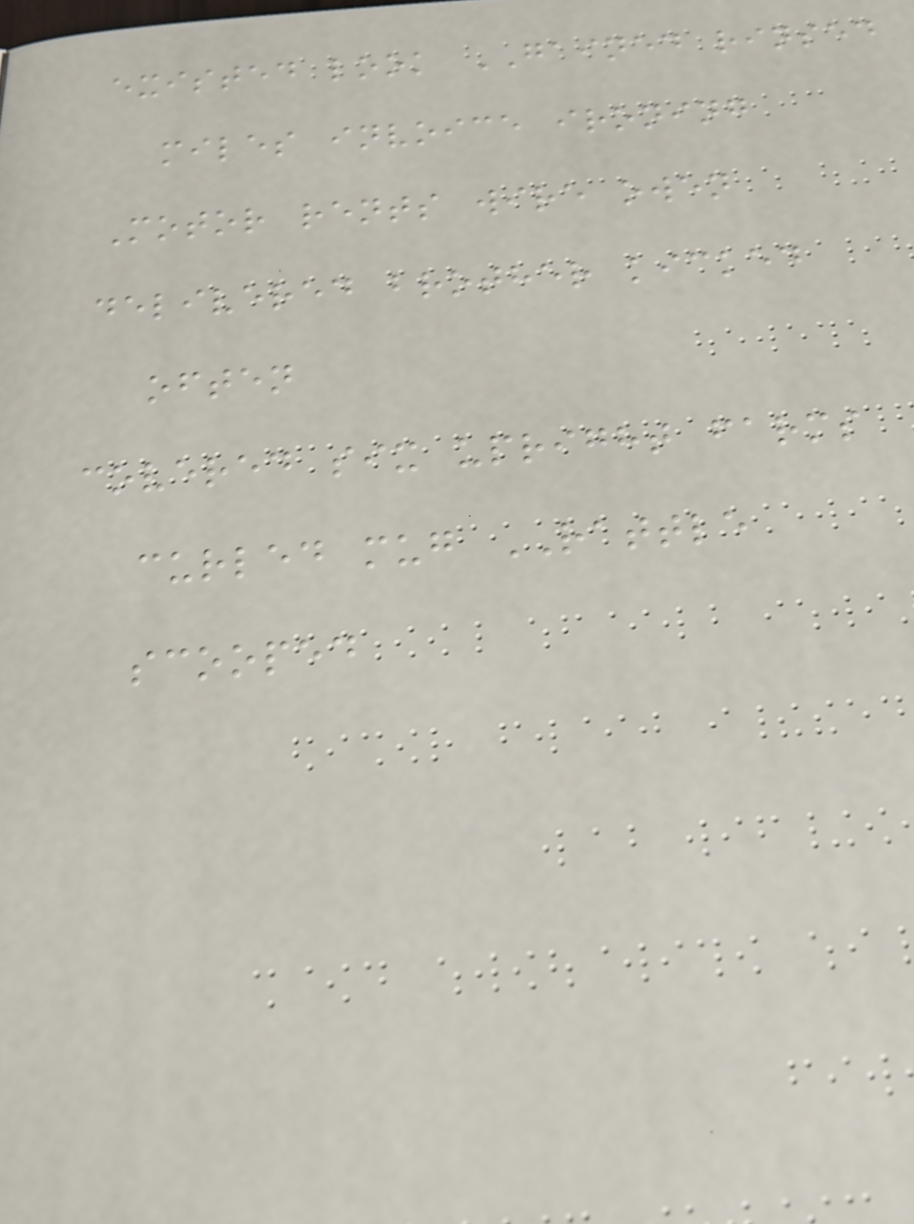existed look GAINED rinsed
miles invoice ironing
Motor rents wire owen
delivered brother kicked
often
covered six upright farms
curled mug RATTLE
scooped
